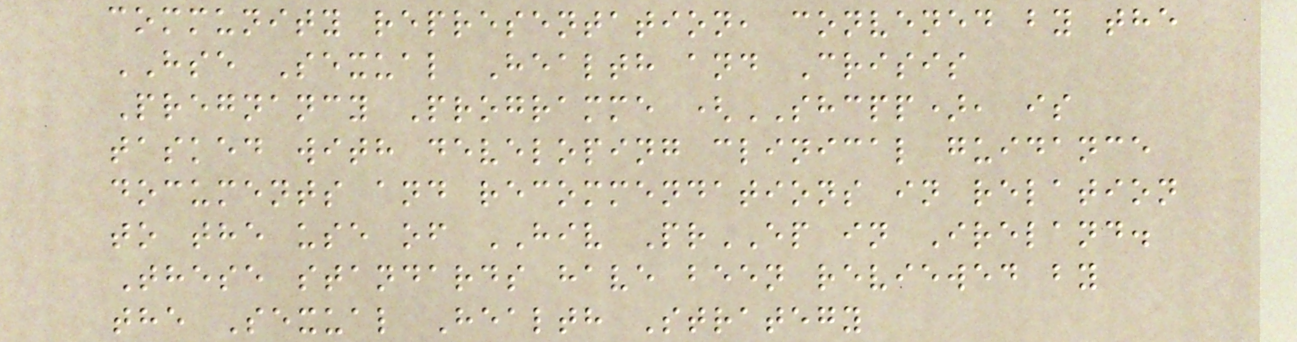community representation, convened by the
HSE Sexual Health and Crisis
Pregnancy Programme (SHCPP), is
tasked with developing clinical guidance
documents and recommendations in relation
to the use of HIV PrEP in Ireland.
These standards have been reviewed by
the Sexual Health Strategy
